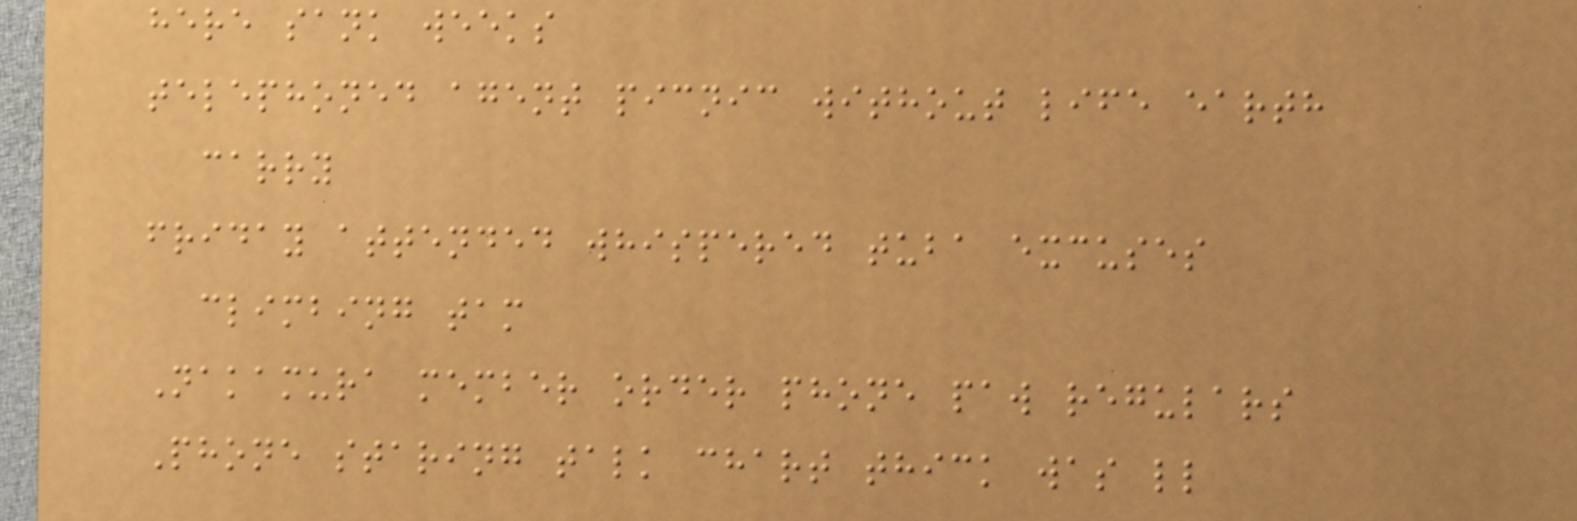here sank weeks
telephoned agent picnic without life earth
carry
friday attended whispered tuba excuses
climbing tam
Nakamura member order phone paw regulars
Phone staring talk chart thick was ll
